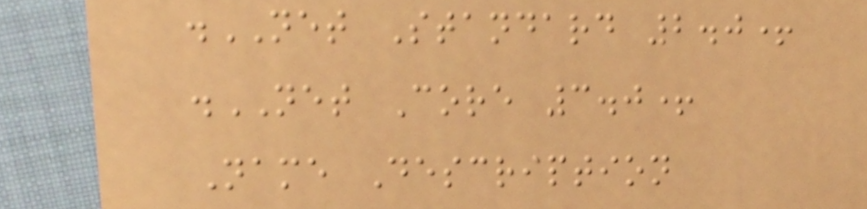.NET Standard 2.0+
.NET Core 3.0+
Name Description
